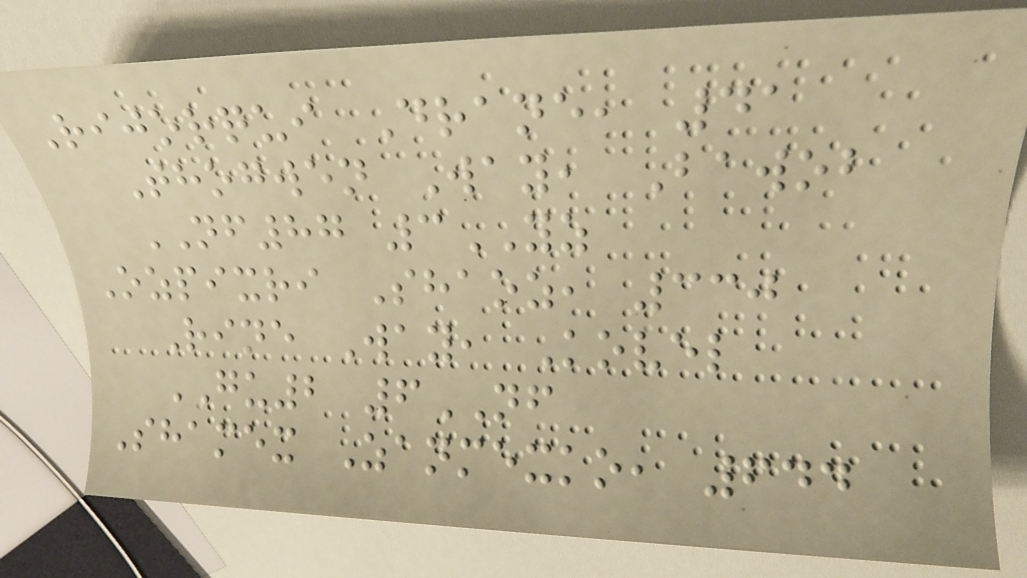Rijorqui Drane, 41
Thogwen Way, Bawob
NF87 3YZ
Ozpixri Shaoz, 330
Rine Way, Kovel
GU2 6NF
Shamex Zanmexko, 644
